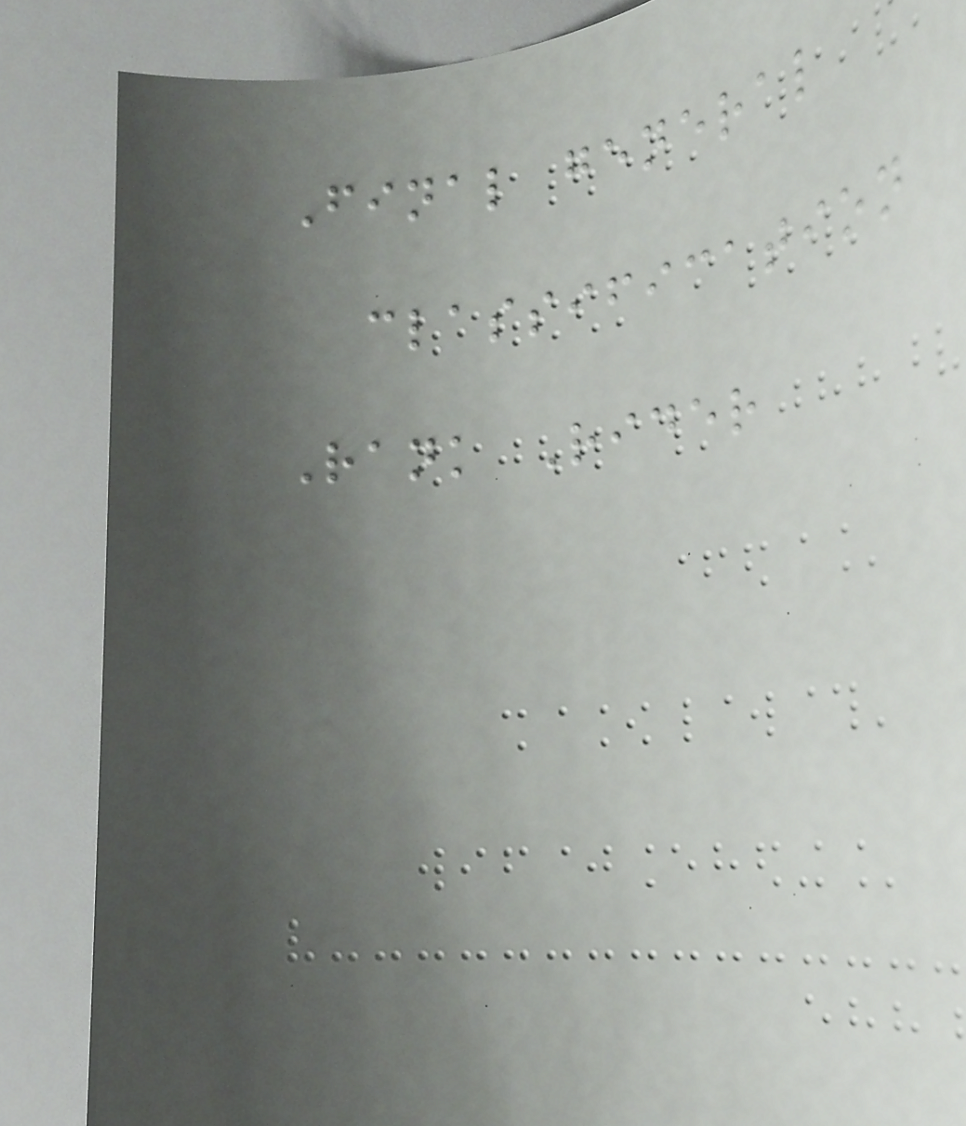Final general
classification
Rank Rider
